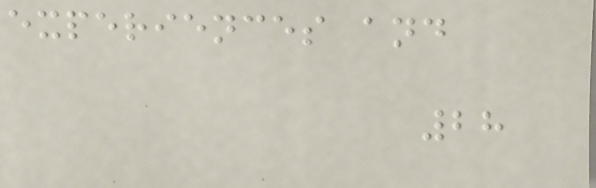experiences and
28
